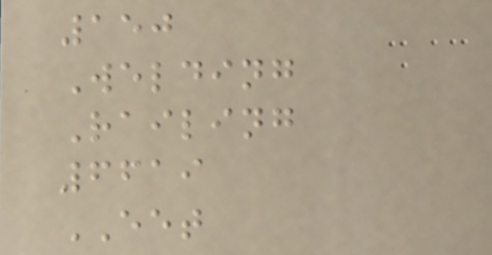150
Welding
Railing
6619
EET
